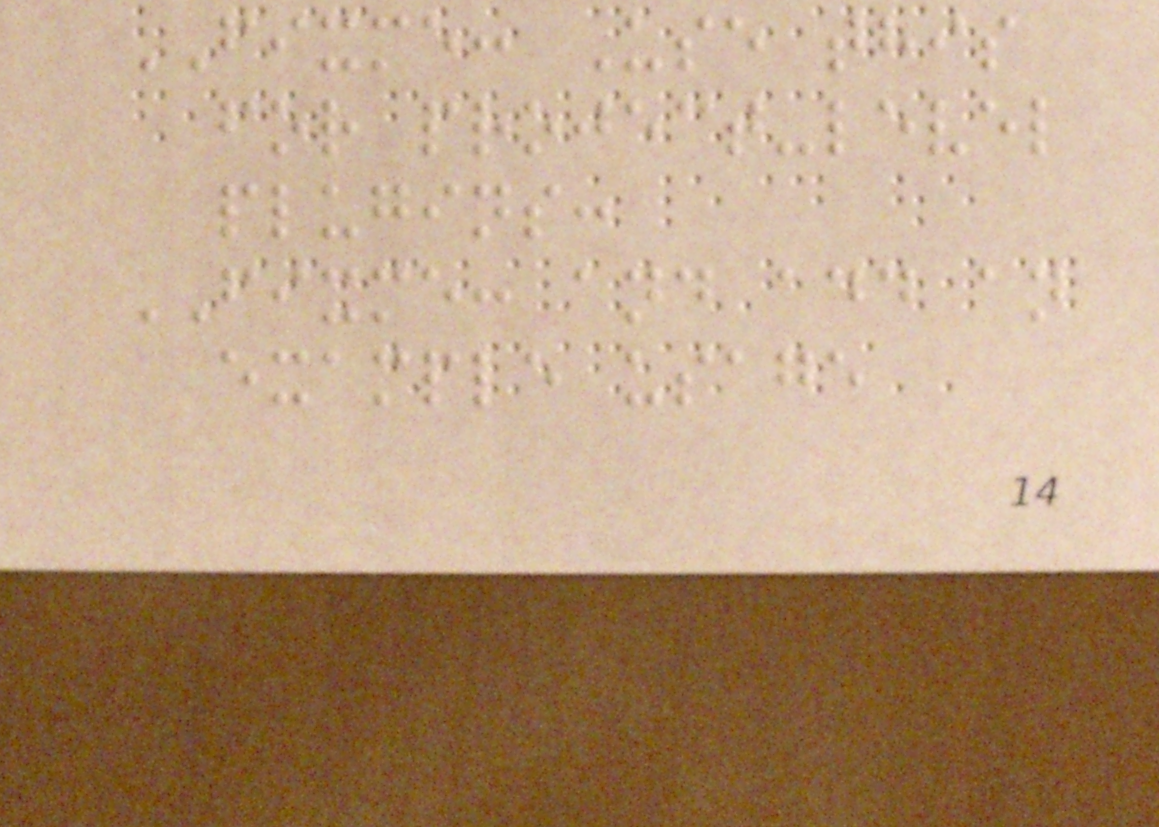FIXME: Use this
for project-level
plugins:
FIXME: and add an
example usage
